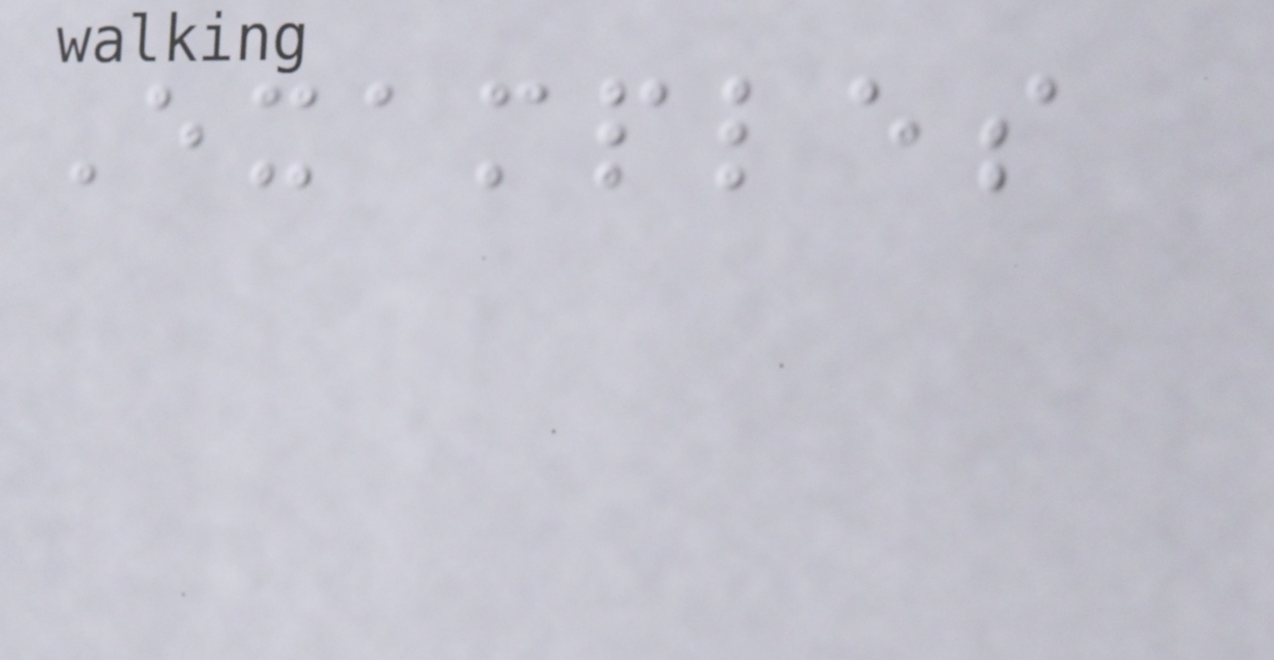Examples
